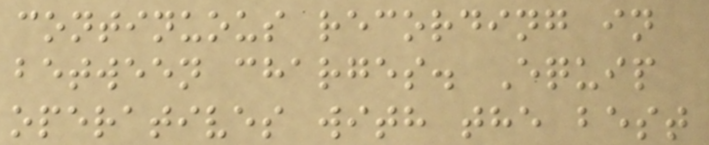continuous recording in
between charges. Equip
operatives with the best
